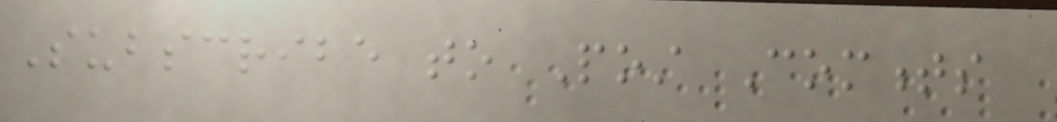Subscribe to Post Comments
